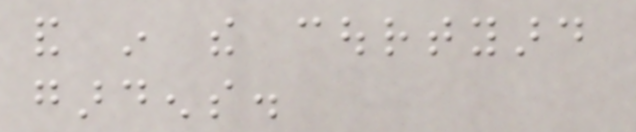and in the courtyard
gardens.
